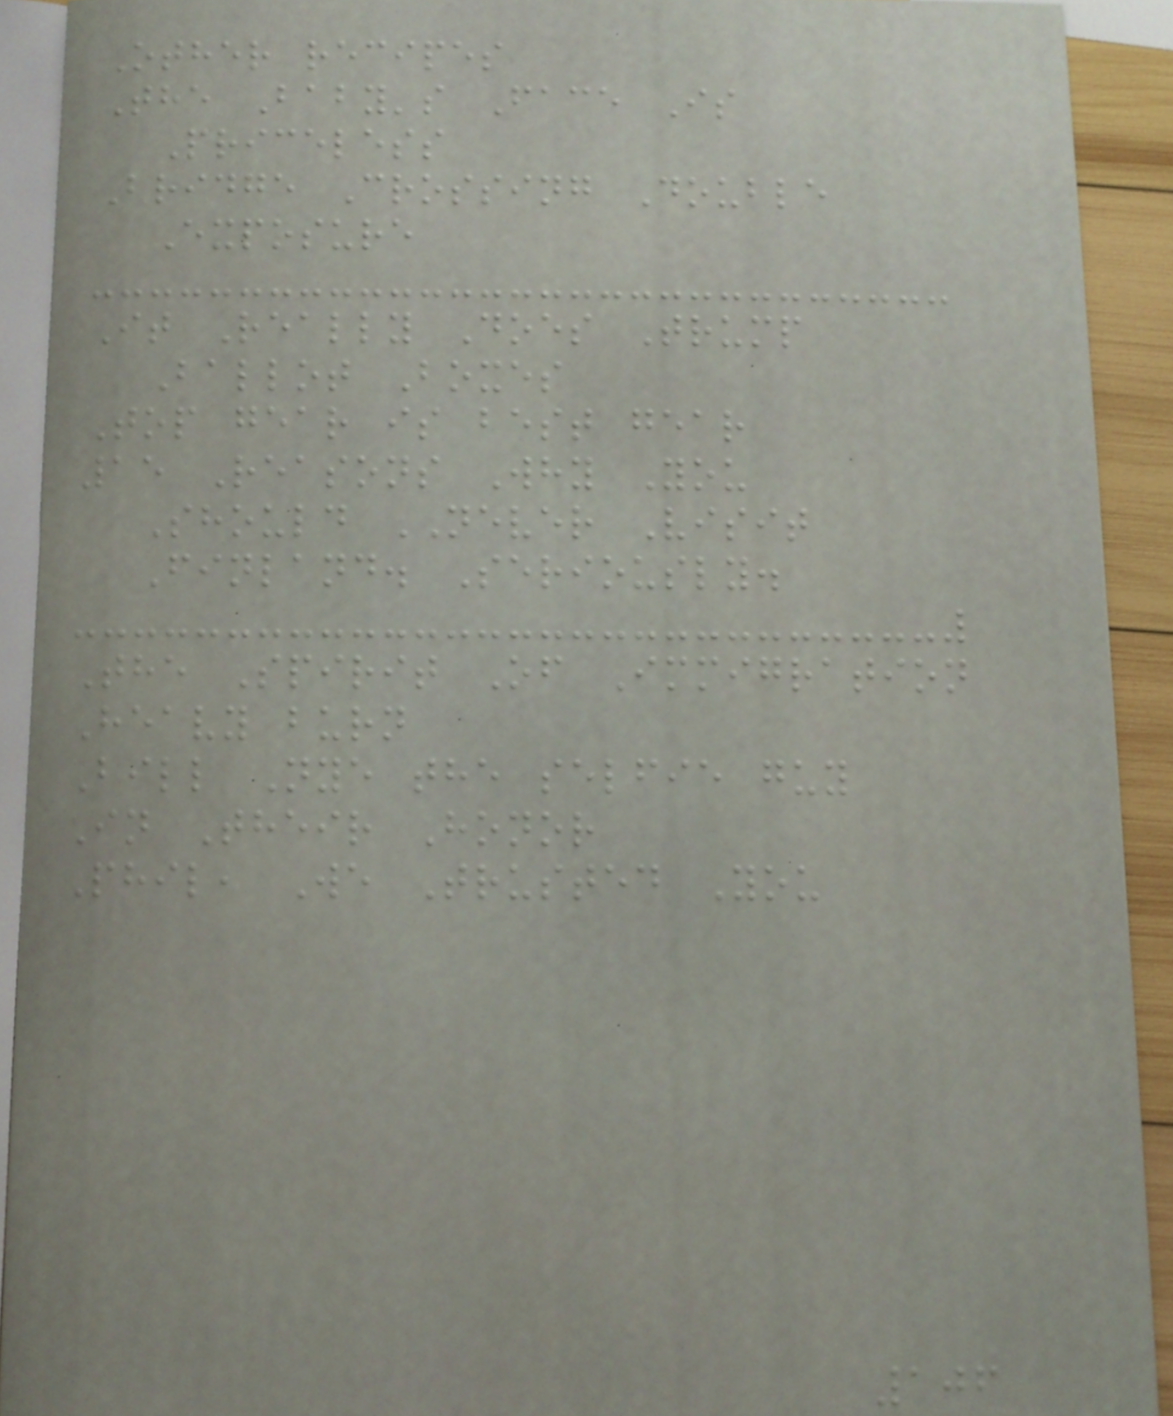Other recipes
The Baby's Face Is
Priceless
Bridge Crossing Double
Exposure
It Really Does Trump
Ballot Boxes
Top gear is best gear
15 Reasons Why You
Should NEVER Visit
Finland. Seriously.
The Spirit Of Immigration
Heavy burn
Bill Nye the selfie guy
In Their Honor
Phil, We Trusted You
106
